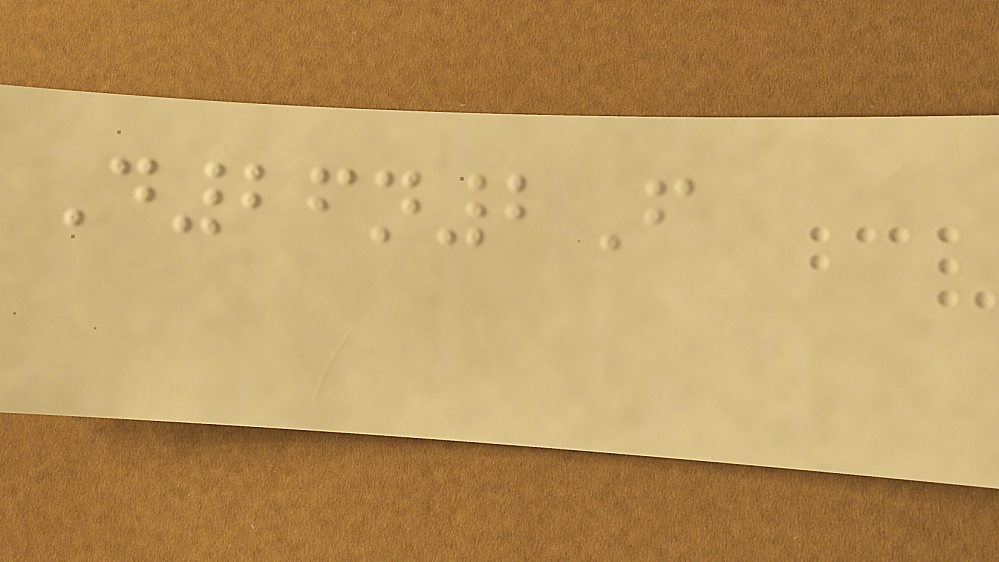D26n2F
